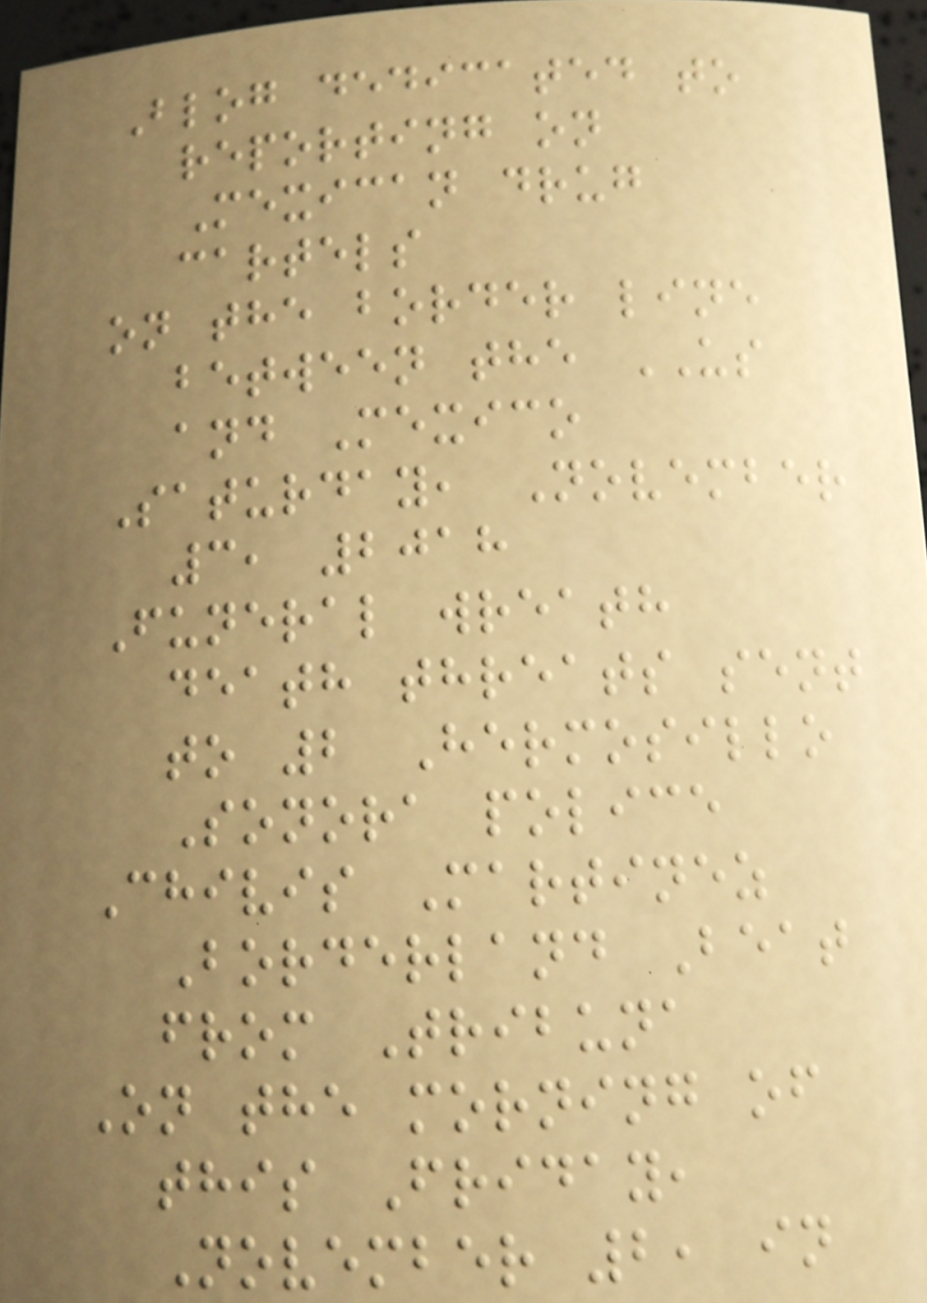Blog dedicated to
reporting on
Mexican drug
cartels
on the border line
between the US
and Mexico
Saturday, November
3, 2018
Funeral wreath
death threats sent
to 2 Hermosillo
Sonora police
Chivis Martinez
Borderland Beat
from Tribuna
On the morning of
this Friday,
November 2, in
